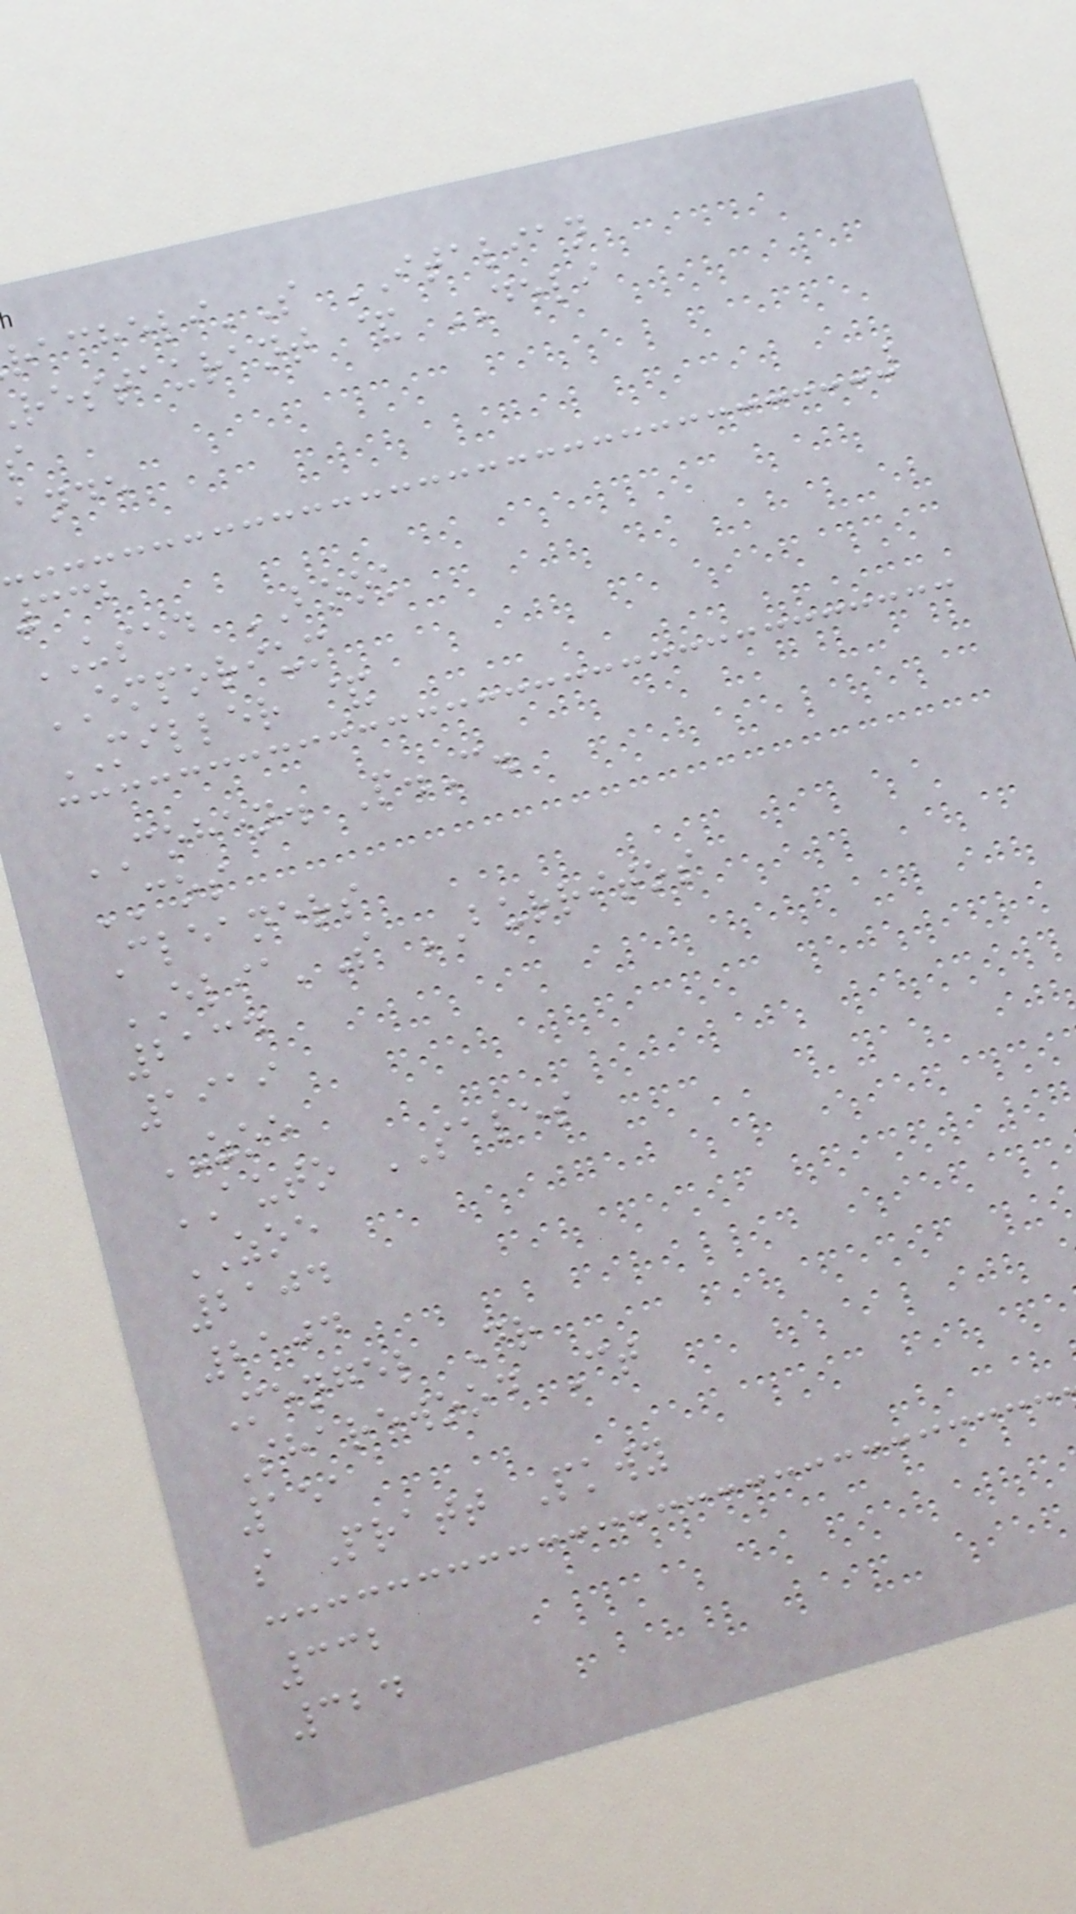'S ITALIAN
restaurant & DELI
ande
332
USED BOOK
EMPORIUM
MILLER &
COHEN. P.C.
COS
Cleaners
ELIA'S BURRITOS
2134
1919
ZOE
AUTO SALES
ZOE
2104
2104
Mengel Dr
Sharewood Ct
151
s Pratt Pkwy
332
324
